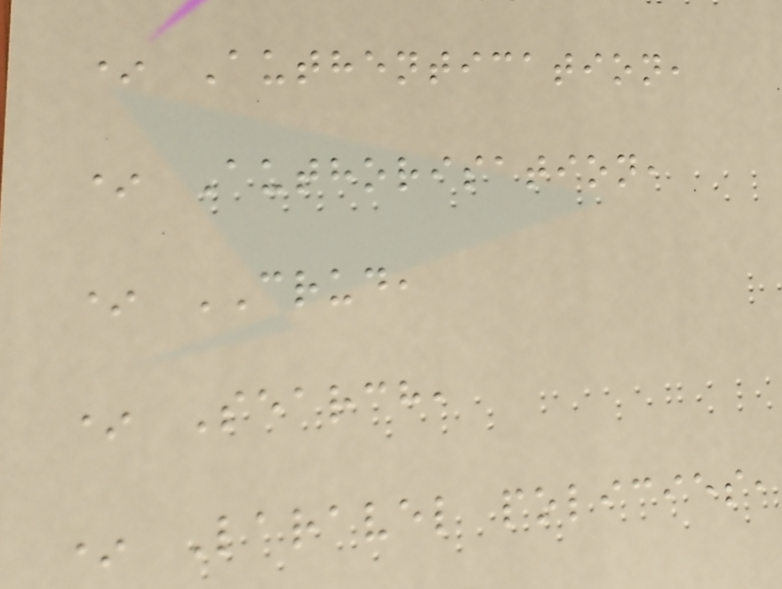* Authentication,
* Authorisation,
* CRUD,
* Search,
* Laravel policies,
